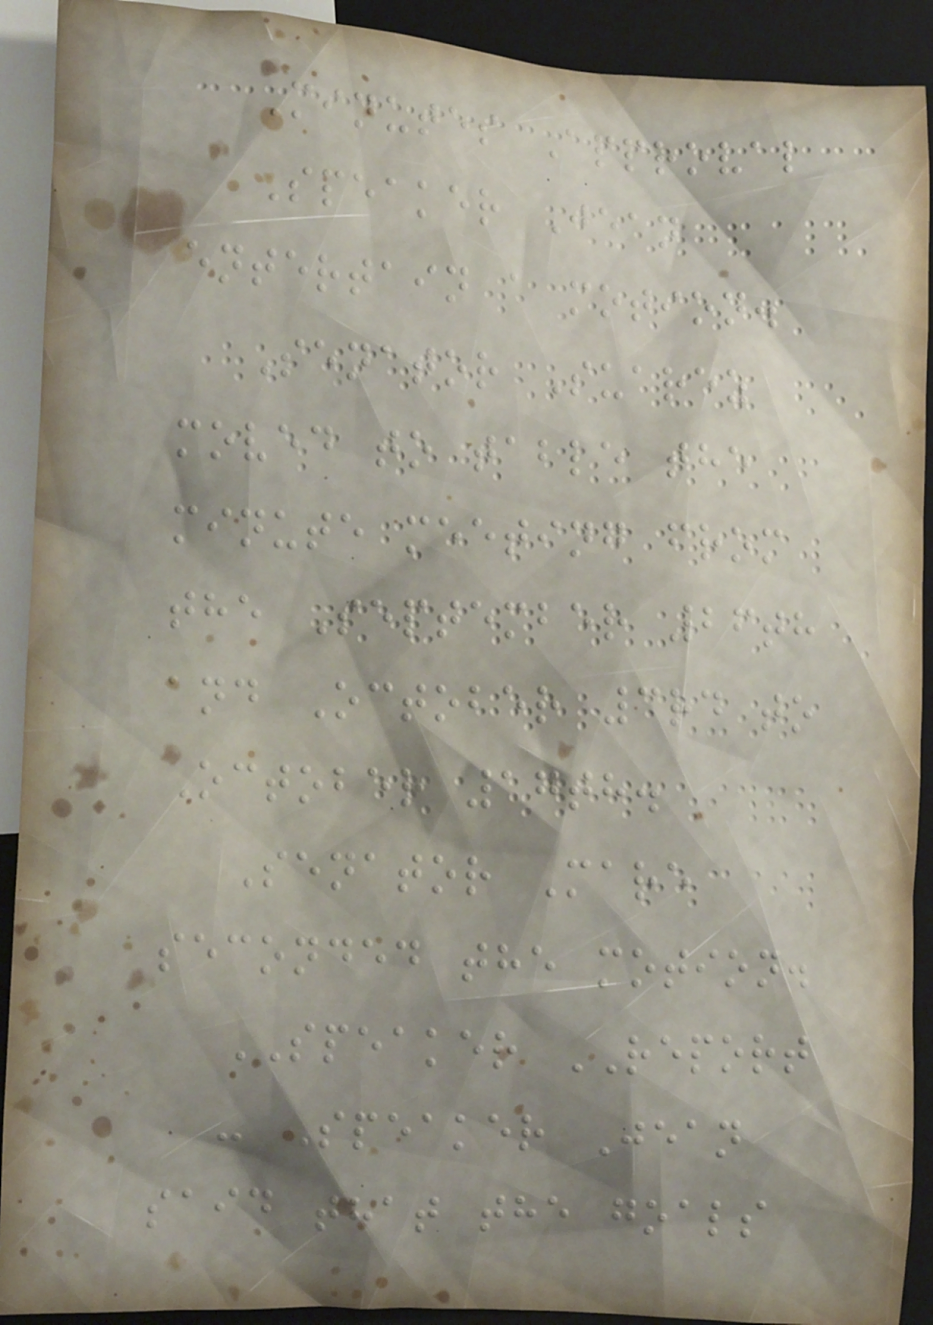Minutes Approval
Speaker Jean
entertain a motion.
Senator Suarez
moved to table the
minute meeting from
the September 26th
and October 3rd to
October 17th.
Senator Mare
seconded the motion.
SPEAKER REPORT
- Speaker Jean
said that the goals
